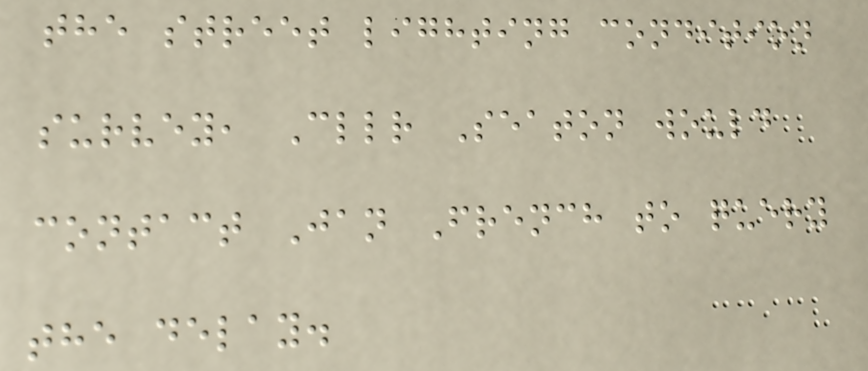the street lighting condition
survey, Cllr Seaton would
contact Jan French to query
the delay.
